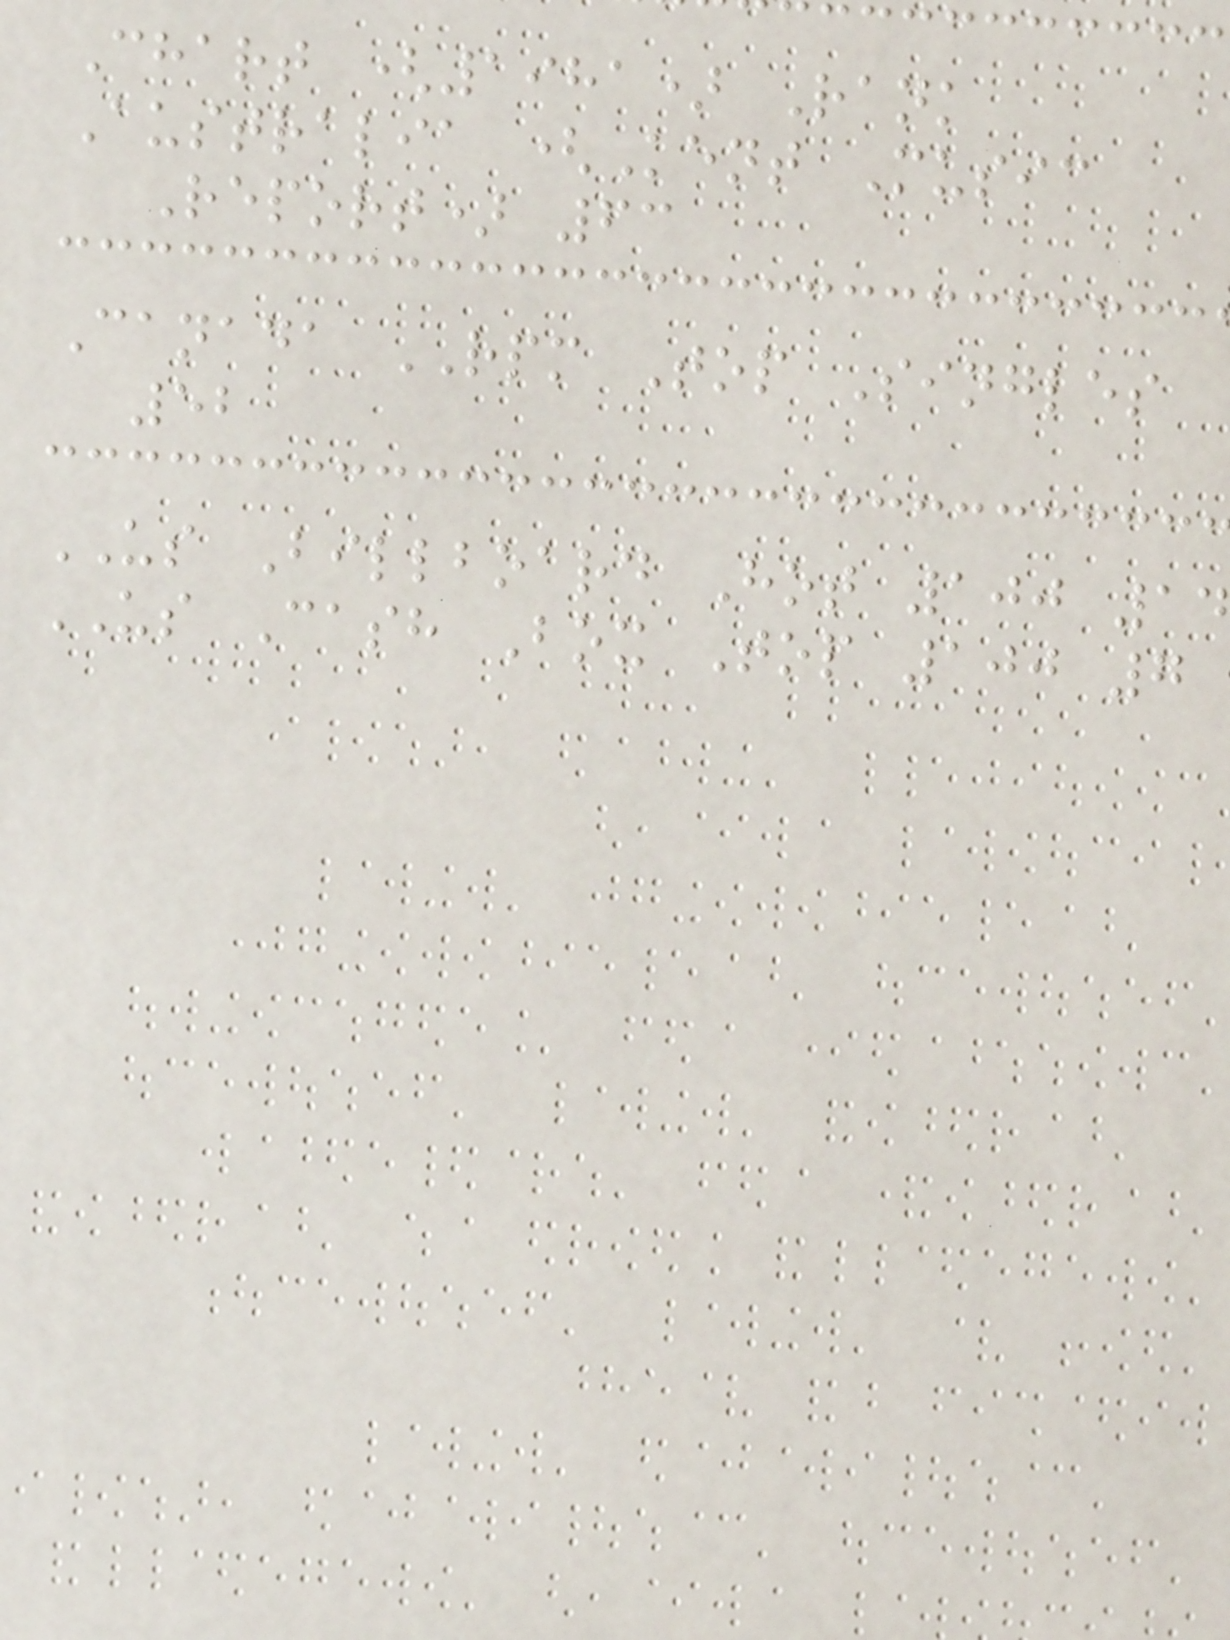Chart (1981) Rank
Australia (Kent Music
Report) 63
Canada RPM Top Singles
52
US Billboard Hot 100 14
US Cash Box Top 100 7
